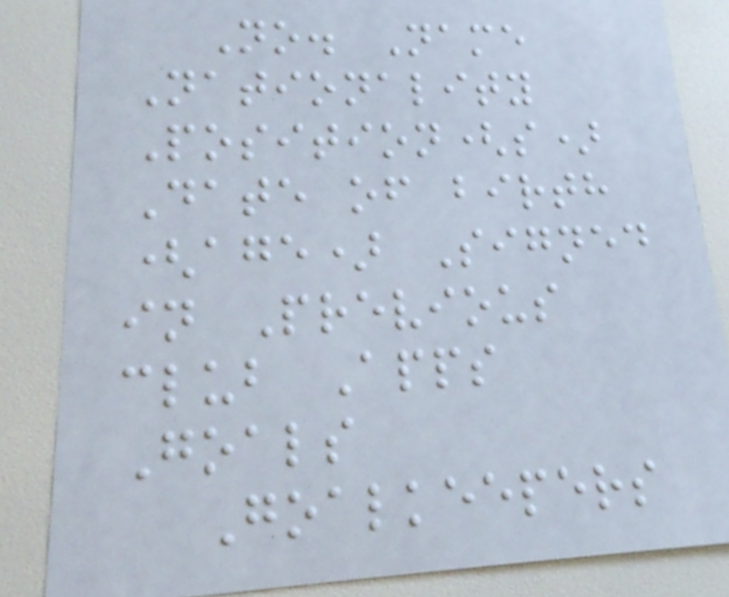No. Name
Nationality
Position(s)
Date of birth
(age) Signed
in Previous
club Apps
Goals
Goalkeepers
